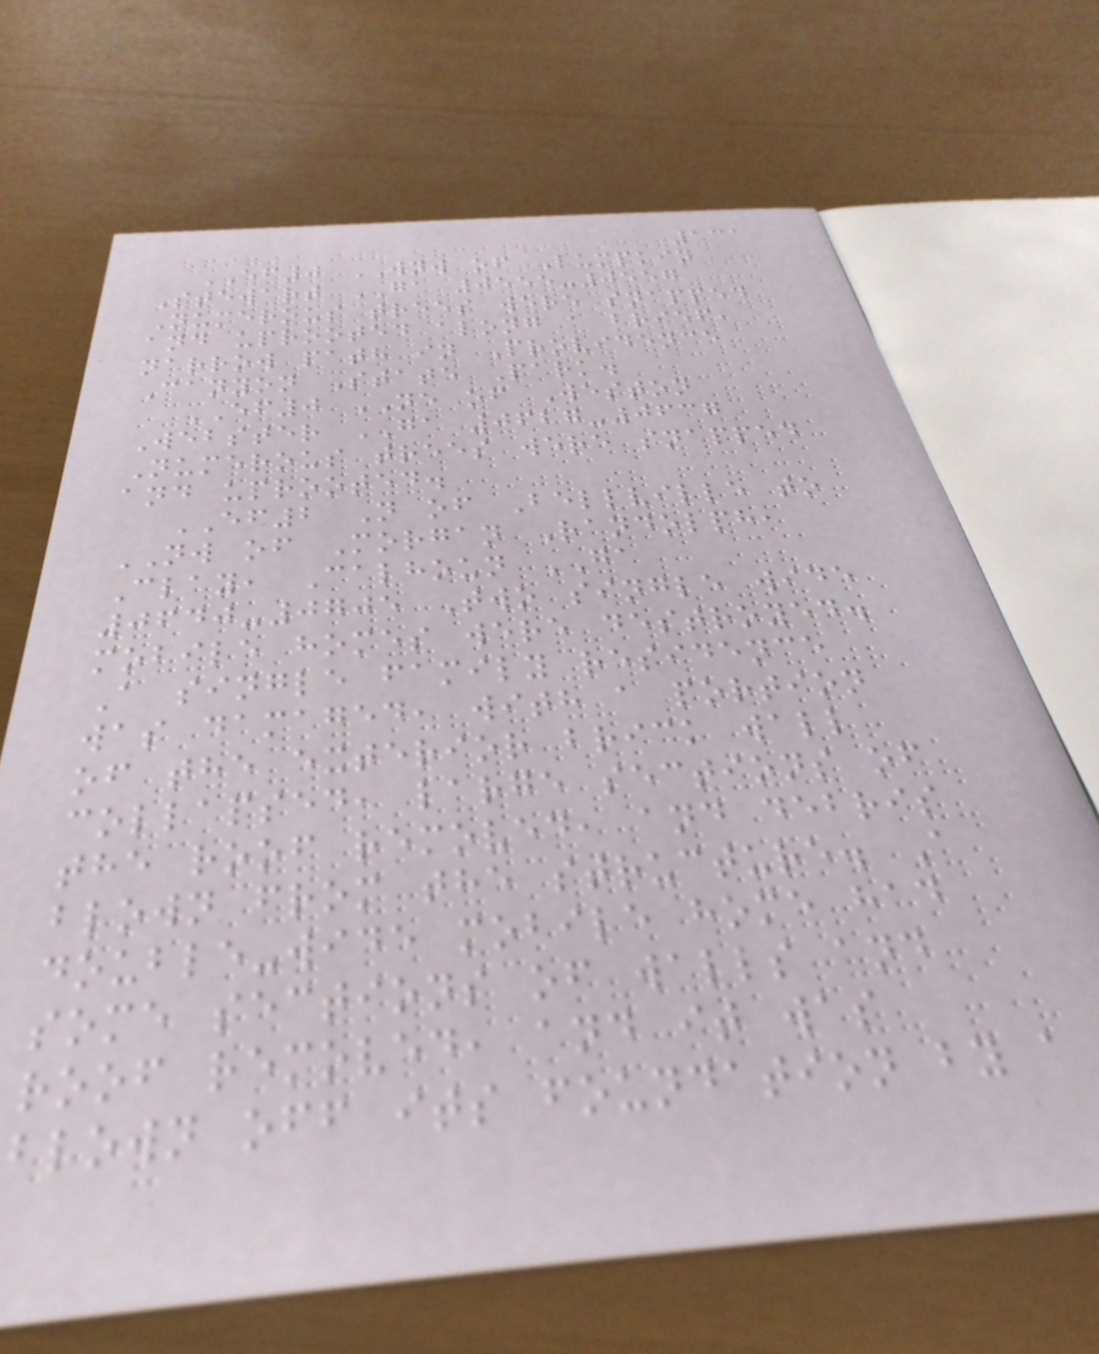131
EF0 WNW of Lumpkin
Stewart GA 0555-0557
Numerous trees were snapped
and uprooted along a brief,
narrow path in Providence
Canyon State Park.
EF0 NE of Weston
Webster GA 0627-0637
Numerous trees were snapped
and uprooted.
EF2 N of Bellville to
NW of Morgan Randolph,
Clay, Calhoun GA
0640-0705 Two single wide
mobile homes were destroyed.
A single family residence
was damaged, with a portion
of the exterior brick wall
collapsed, large sections of
the roof removed, and debris
blown from the structure. A
double-wide mobile home had
some sections of walls and
roof removed, and it was
blown off its foundation by a
